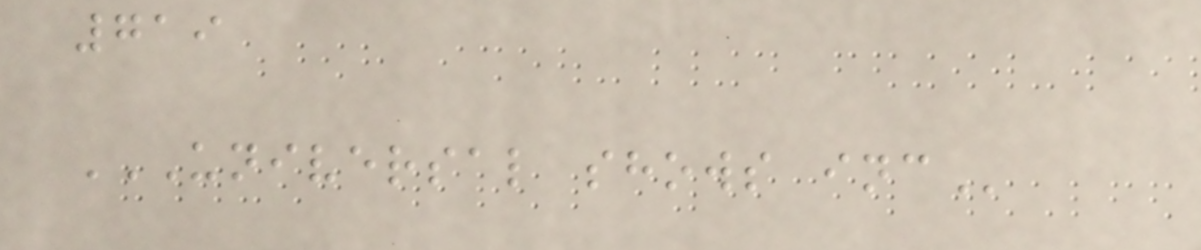719
UNIVERSAL SHOWS INC
